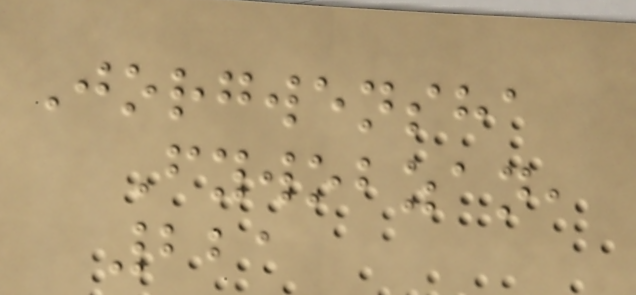Jorgwensha
Fywobzan,
221
